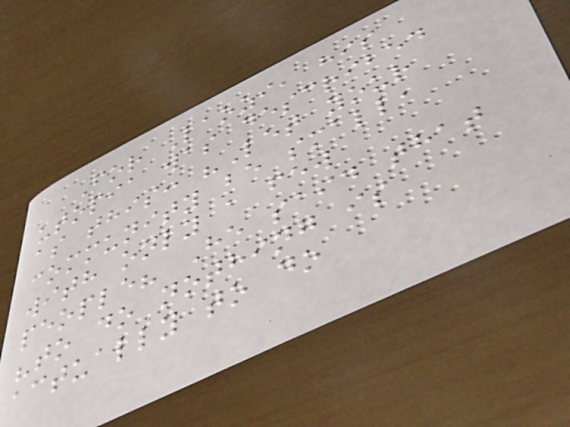For Laozi, his
utopia was described
as this: "Let your
community be small,
with only a few
people? He said that
"to do nothing is
actually to do
